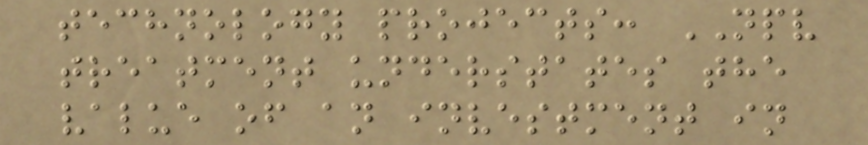technology projects: NPV
treatment understates the
value of an investment in
